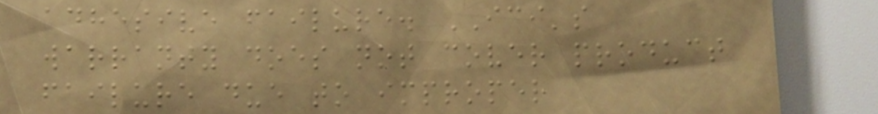adhesive failure. ICI's
warranty does not cover product
failure due to improper
